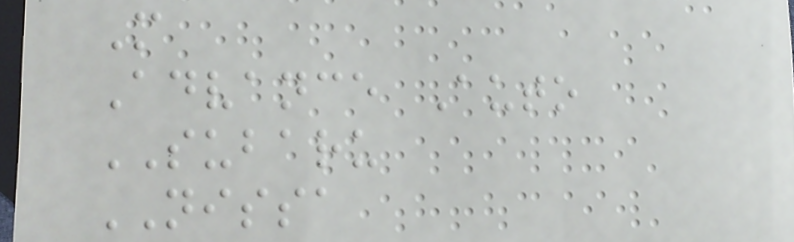M
Advance Auto
SUBARU
NISSA
